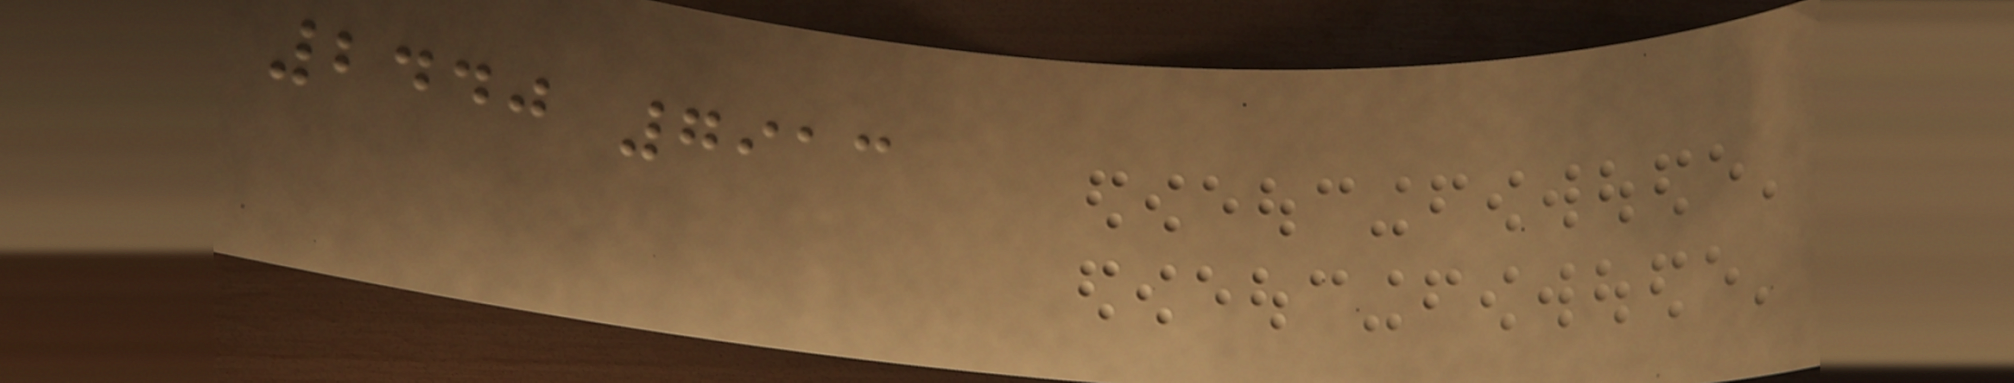2440 7913
